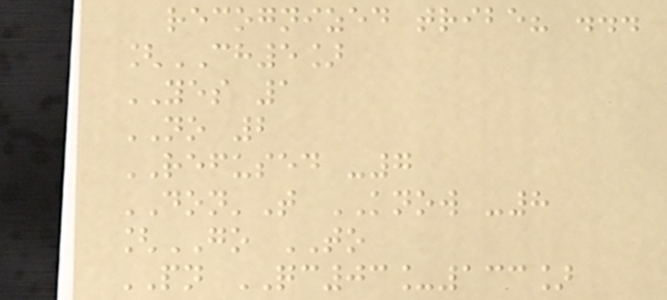recognized tribe? ...
[CH5]
YES 1
NO 2
REFUSED -7
DON'T KNOW -8
[GO TO
PN QC03_133]
